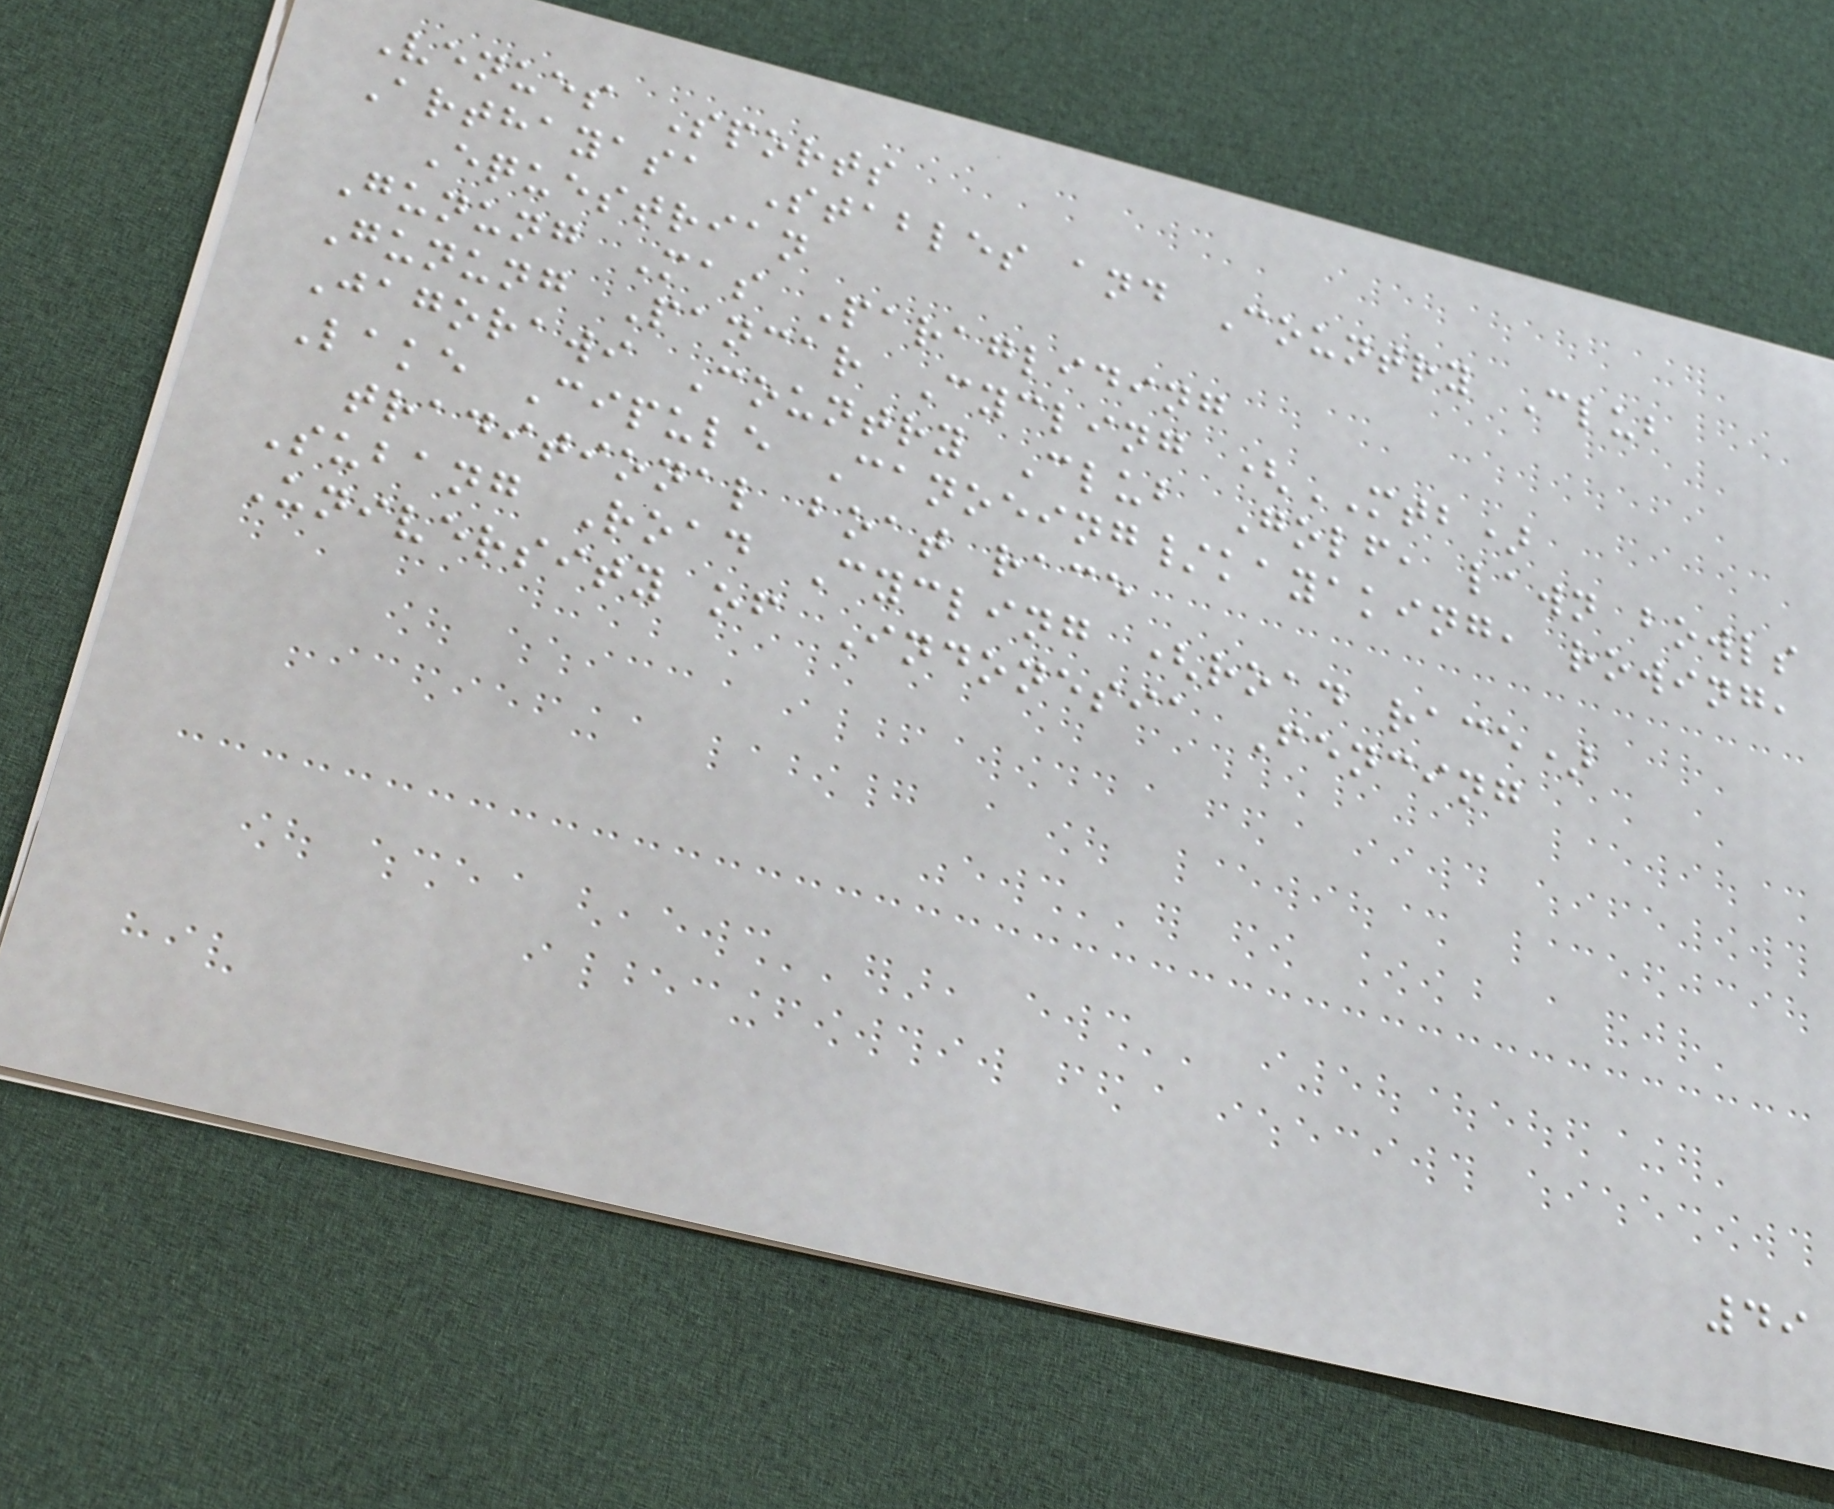Venues Sports
Arthayasa Stables and Country Club
Equestrian
Gunung Mas Paragliding
Gunung Pancar Cycling (MTB)
Jagorawi Country Club Golf, lawn bowls
Lake Cipule Canoeing/kayaking, rowing,
traditional boat race
Subang Road Cycling (road race)
University of Indonesia Fencing
49
